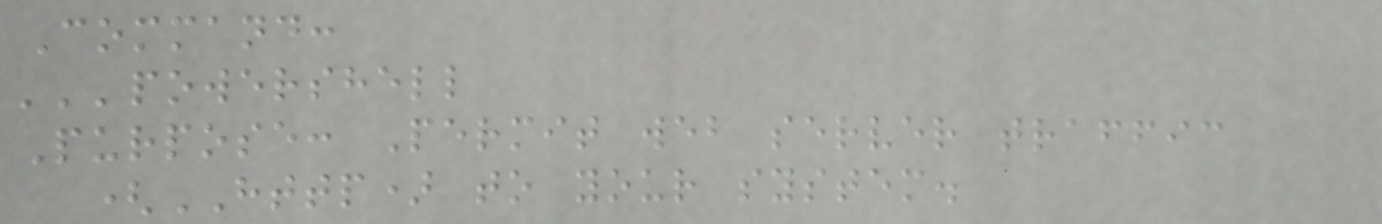Command:
'''powershell
Purpose: Permit web server traffic
(HTTP) to your system.
